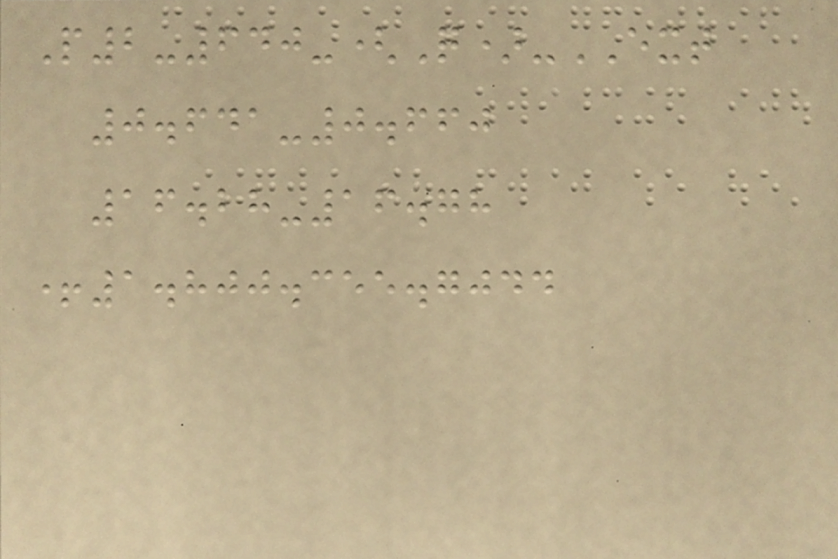P2-640-(Q)-EXT
0.641-0.660
16.28-16.78
+1.800.355.7044
